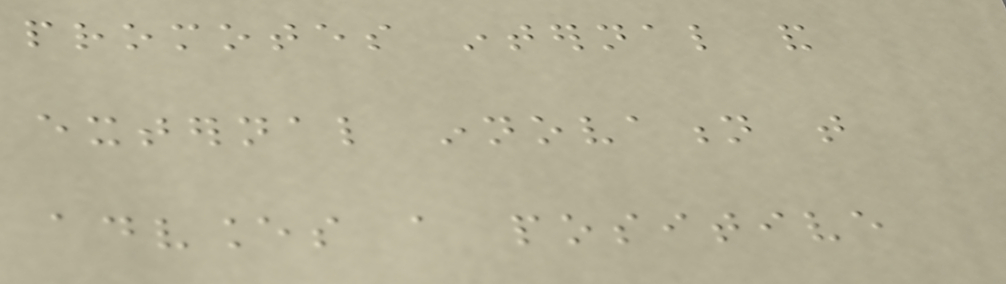promotes internal and
external innovation that
advances a positive
